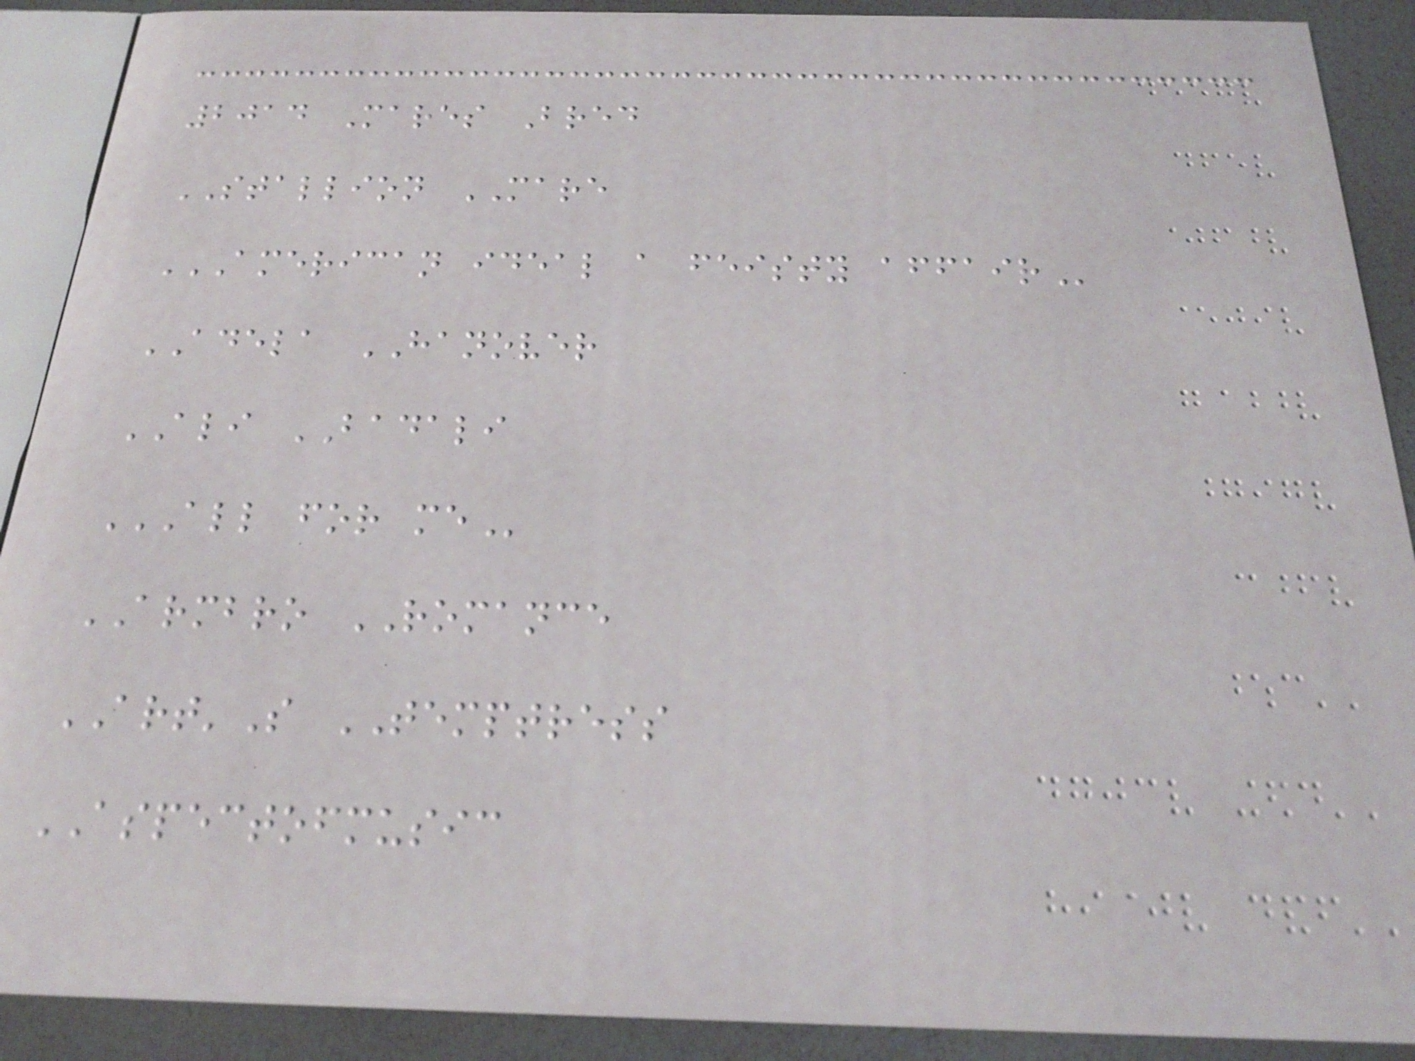2014 Mares Bred
STALLION MARE
AMERICAN IDEAL A FEISTY AFFAIR
ADELA HANOVER
ALI BADALI
ALL FOR ME
ARMBRO ROMANCE
ART'S TEMPTRESS
ASPECTOFMUSIC
